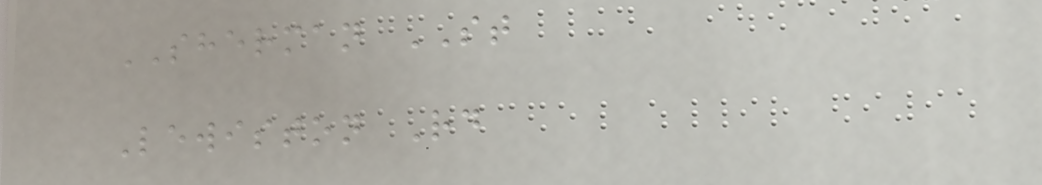SHERMAN ST
Lewiston Rd
